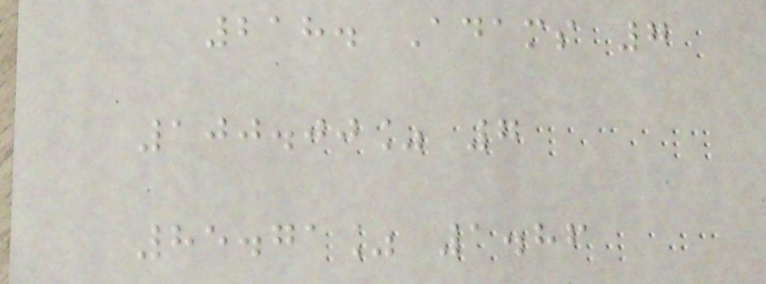218. Adams 7
100.00% 7
85.71% 1.86
